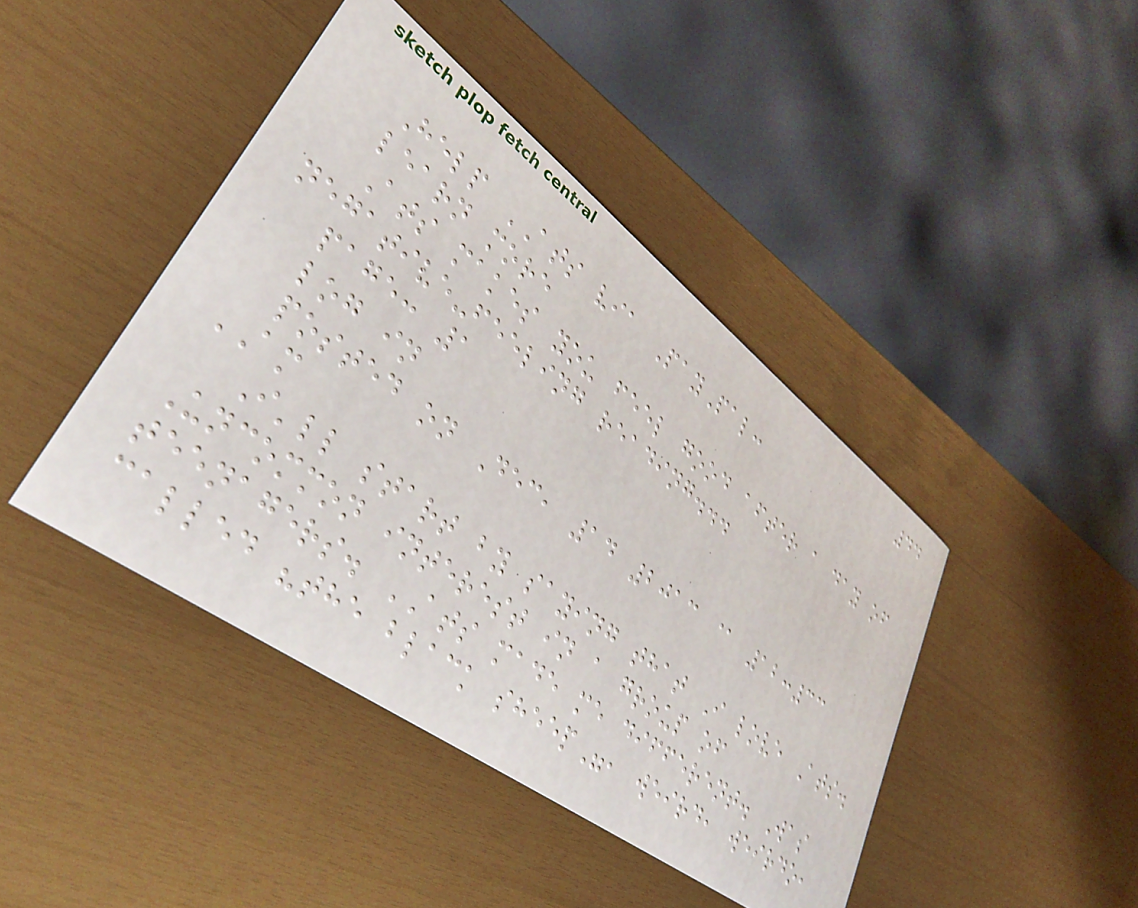44
Help ATS via PayPal:
learn more
Ats makes you feel good after a day of
negative-feeling reading...
page: 1
log in
posted on Dec, 14 2013 @ 12:33
AM
I'll start by saying that I love Ats.
Uncommon interest in a group of
teenagers. ATS made me different. Was
called "the black sheep", weird, weirdo,
